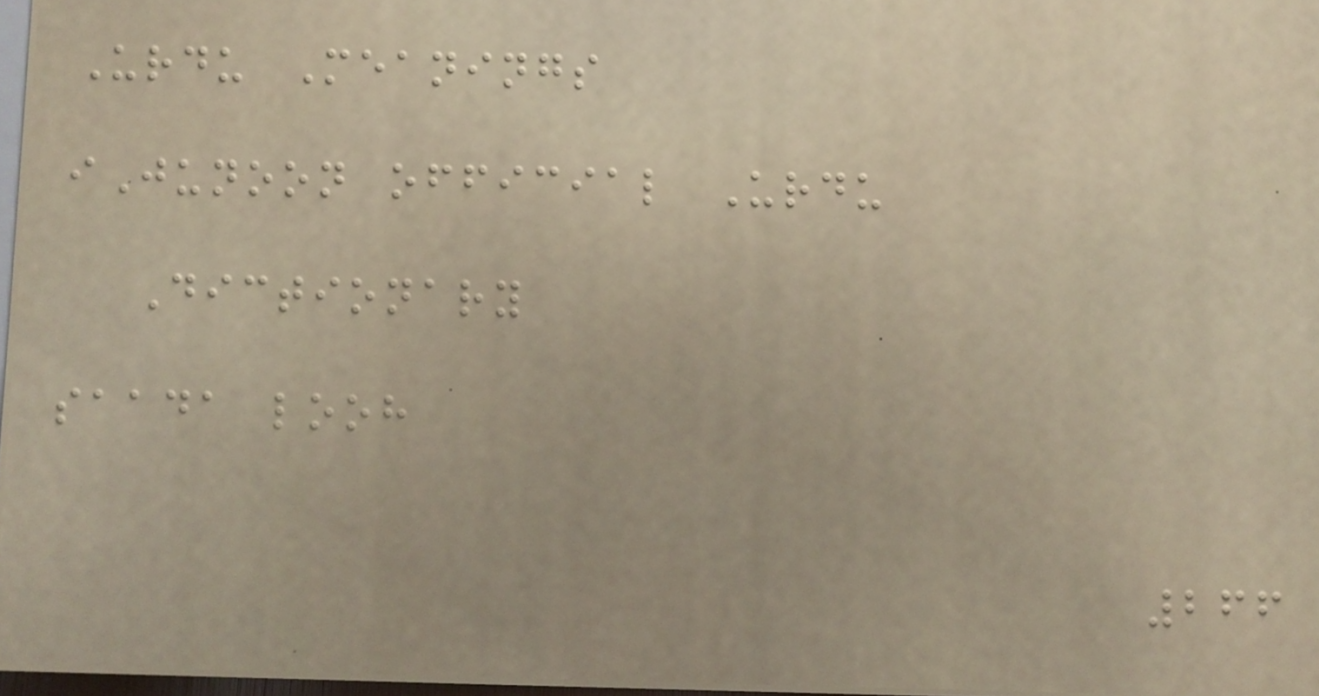Urdu Meanings
iJunoon official Urdu
Dictionary
saada looh
266
